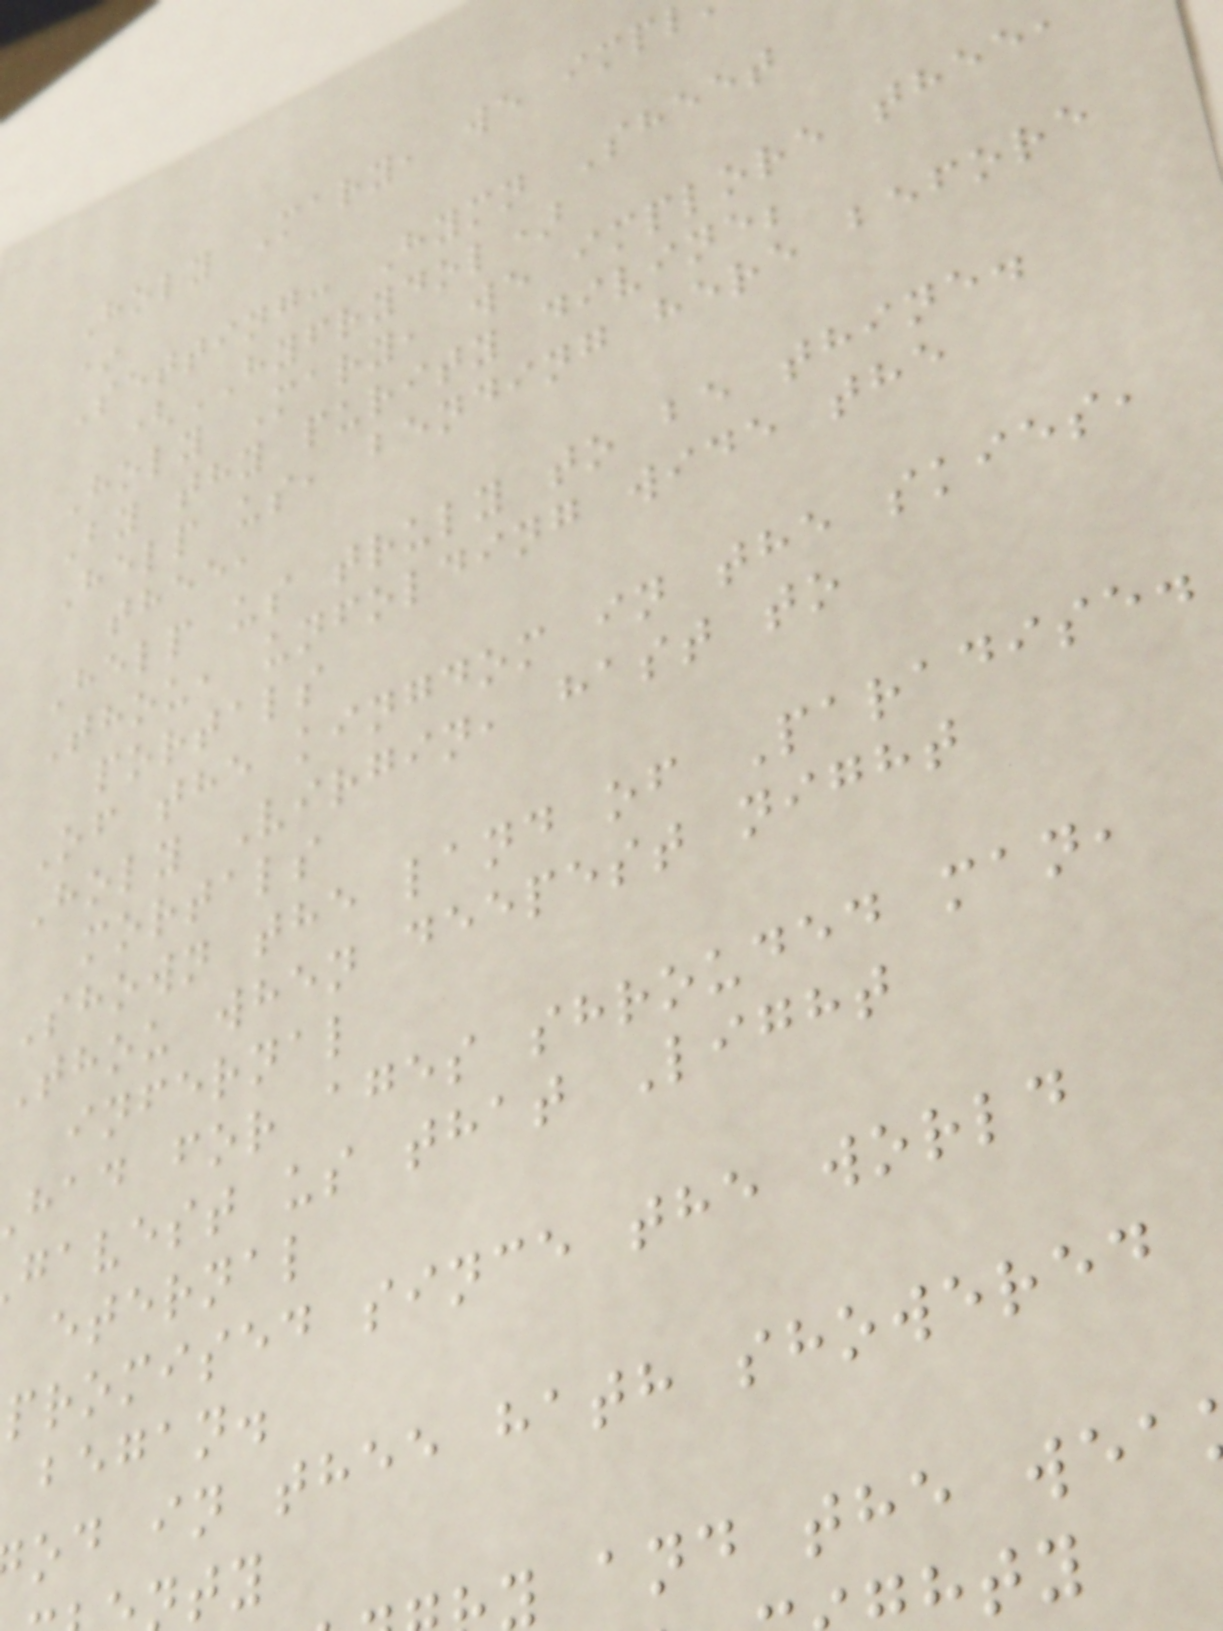Holy Mary, we imp
*
Setting: Hymn Sheet
(HYFRYDOL)
Holy Mary, we implore thee
By thy purity divine;
Help us, bending here before
thee,
Help us truly to be thine.
Thou, unfolding wide the
portals
Of the kingdom in the skies,
Holy Virgin, hast to
mortals
Shown the land of Paradise.
Thou when deepest night
infernal
had for ages shrouded man,
gavest us that Light
eternal
promised since the world
began.
od in thee hath showered
and the wea
